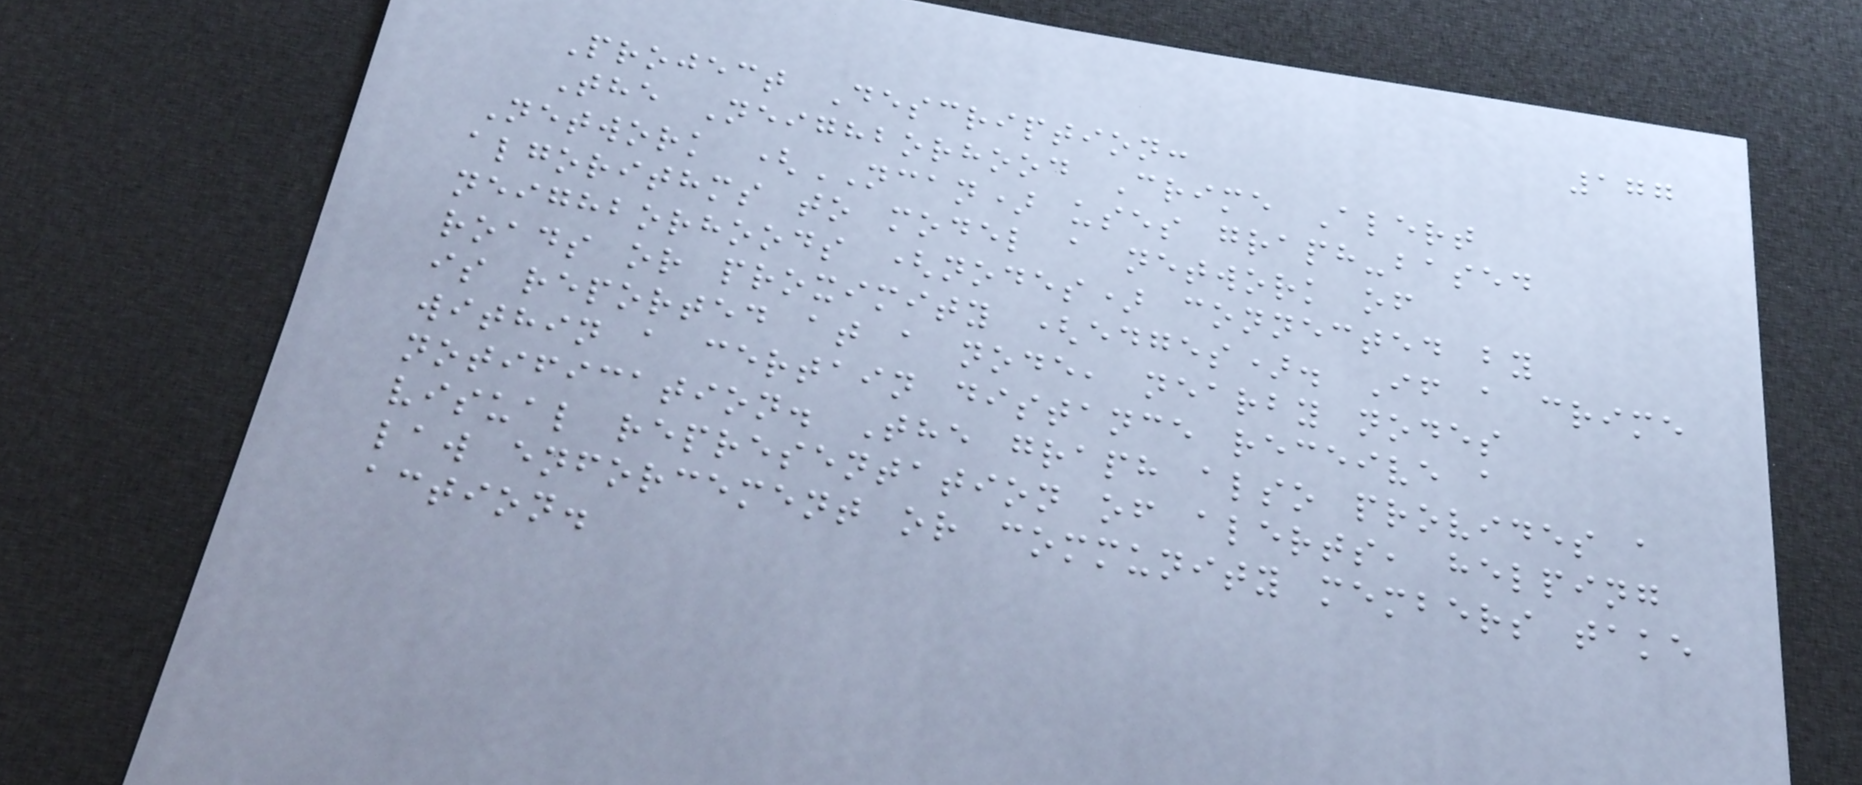177
Project Description:
The Neighborhood Crime Alert
Network (NCAN) uses graph-based
algorithms to model a network of
neighborhoods (nodes) connected by
roads or proximity (edges). If a crime
is reported at a node, nearby nodes
within a certain distance receive a
notification. The graph also provides a
visual representation of alerts, helping
law enforcement or community members take
action.
